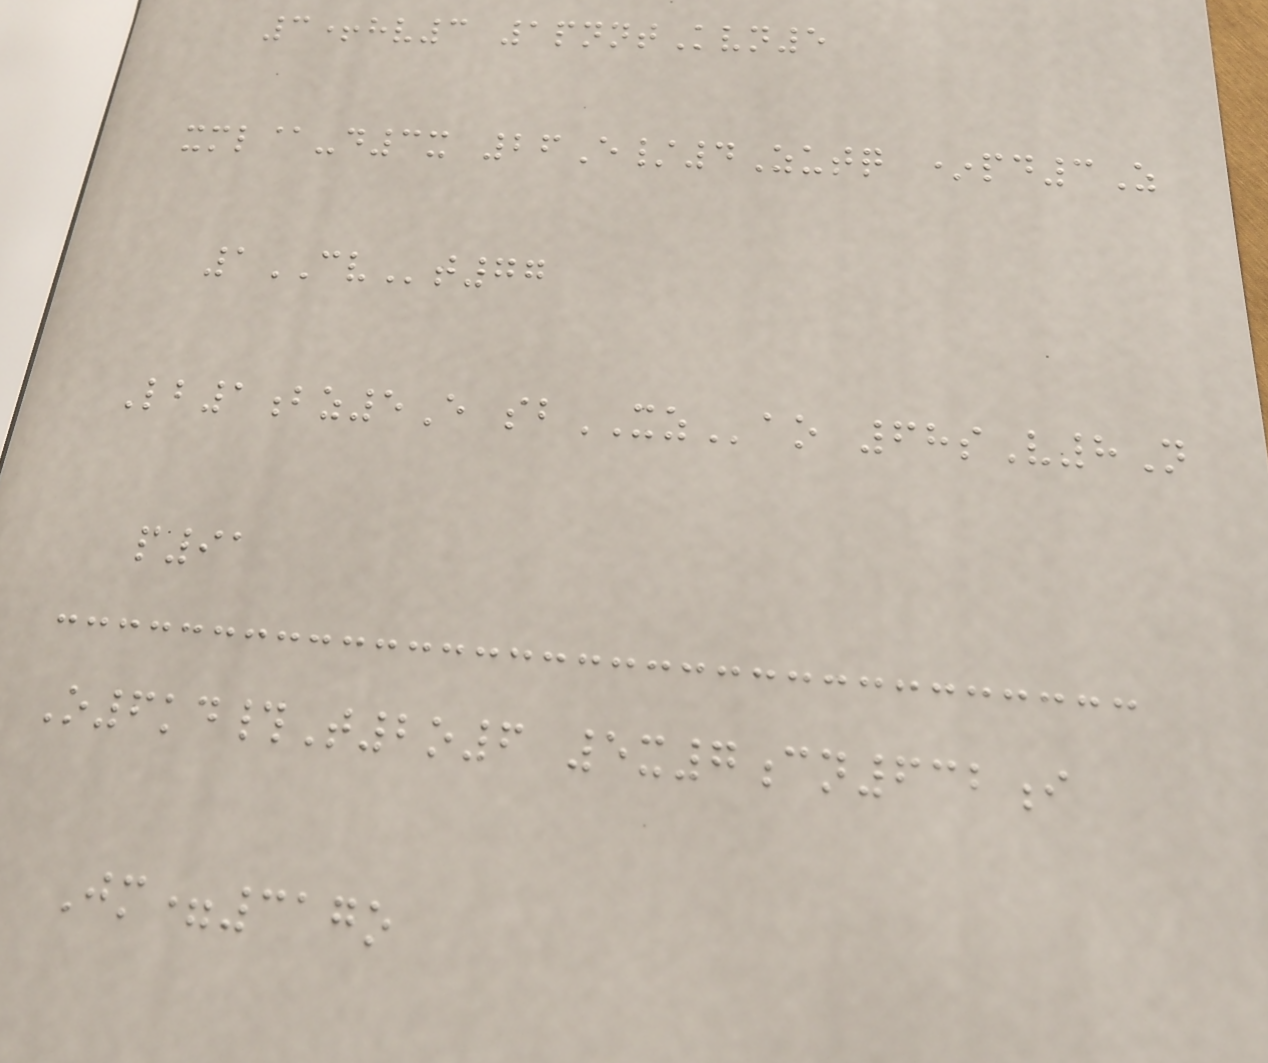3+hv3 1pnntKvn5
xml@-d3x 26E/4Zutq *pd3Z
1CVt77
Lb1bz5E sbXZao 68sV8N
p91
O6kd#T2o6 5x7cn632i
Jm=317o
